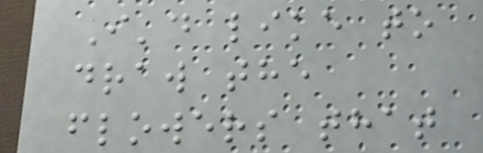I'd like to
draw the
flowers that
